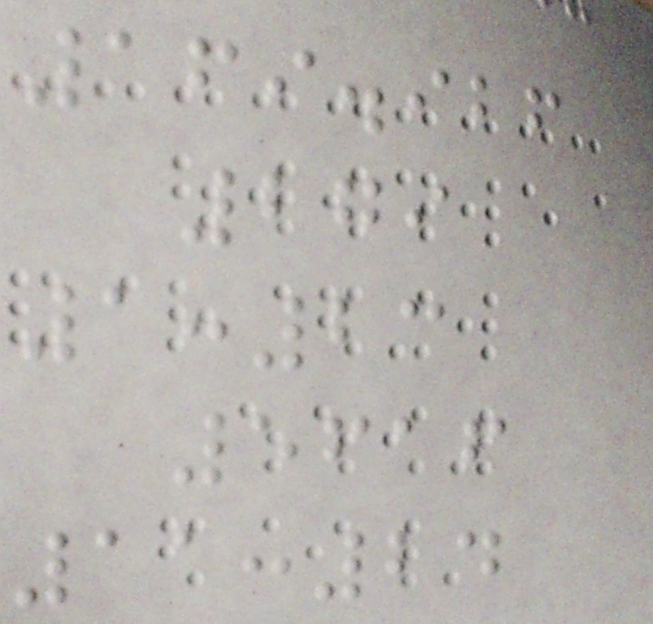169.926
279
1:23
5616
11:24
